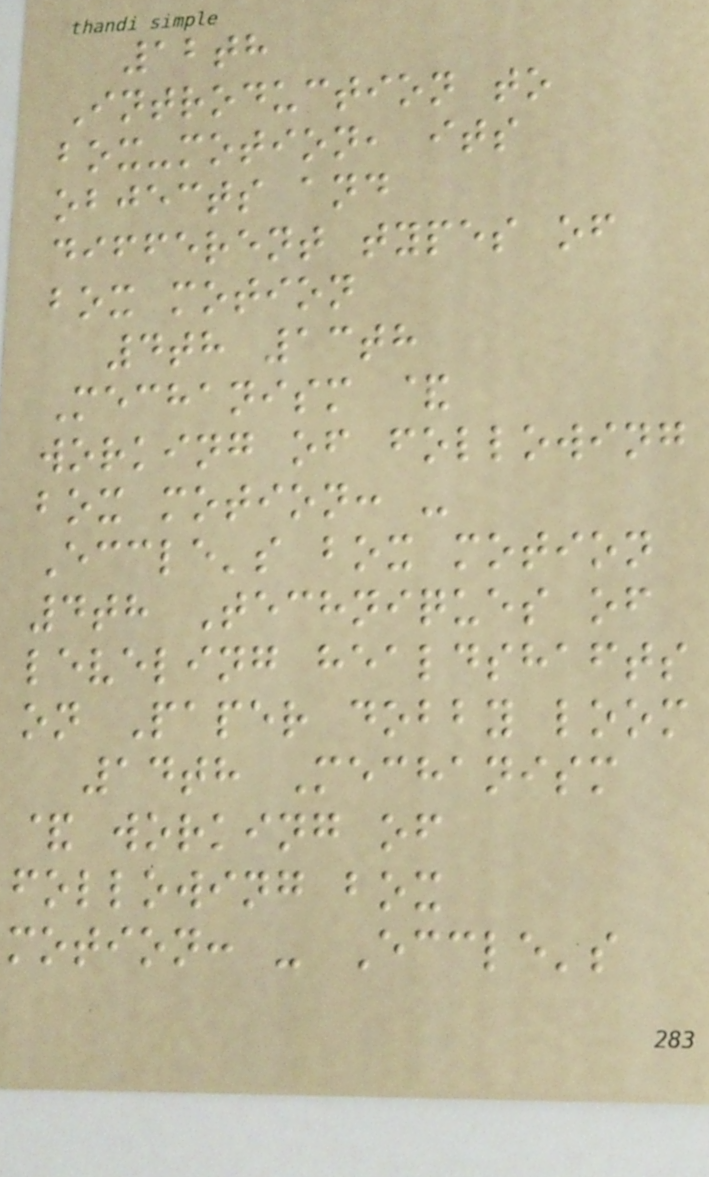12th
Introduction to
box-motion, its
objects and
different types of
box motion
4th 13th
Mechanism &
working of following
box motion: -
Eccle's box motion
4th Techniques of
leveling healdshafts
on Paper dobby loom
14th Mechanism
& working of
following box
motion: - Eccle's
